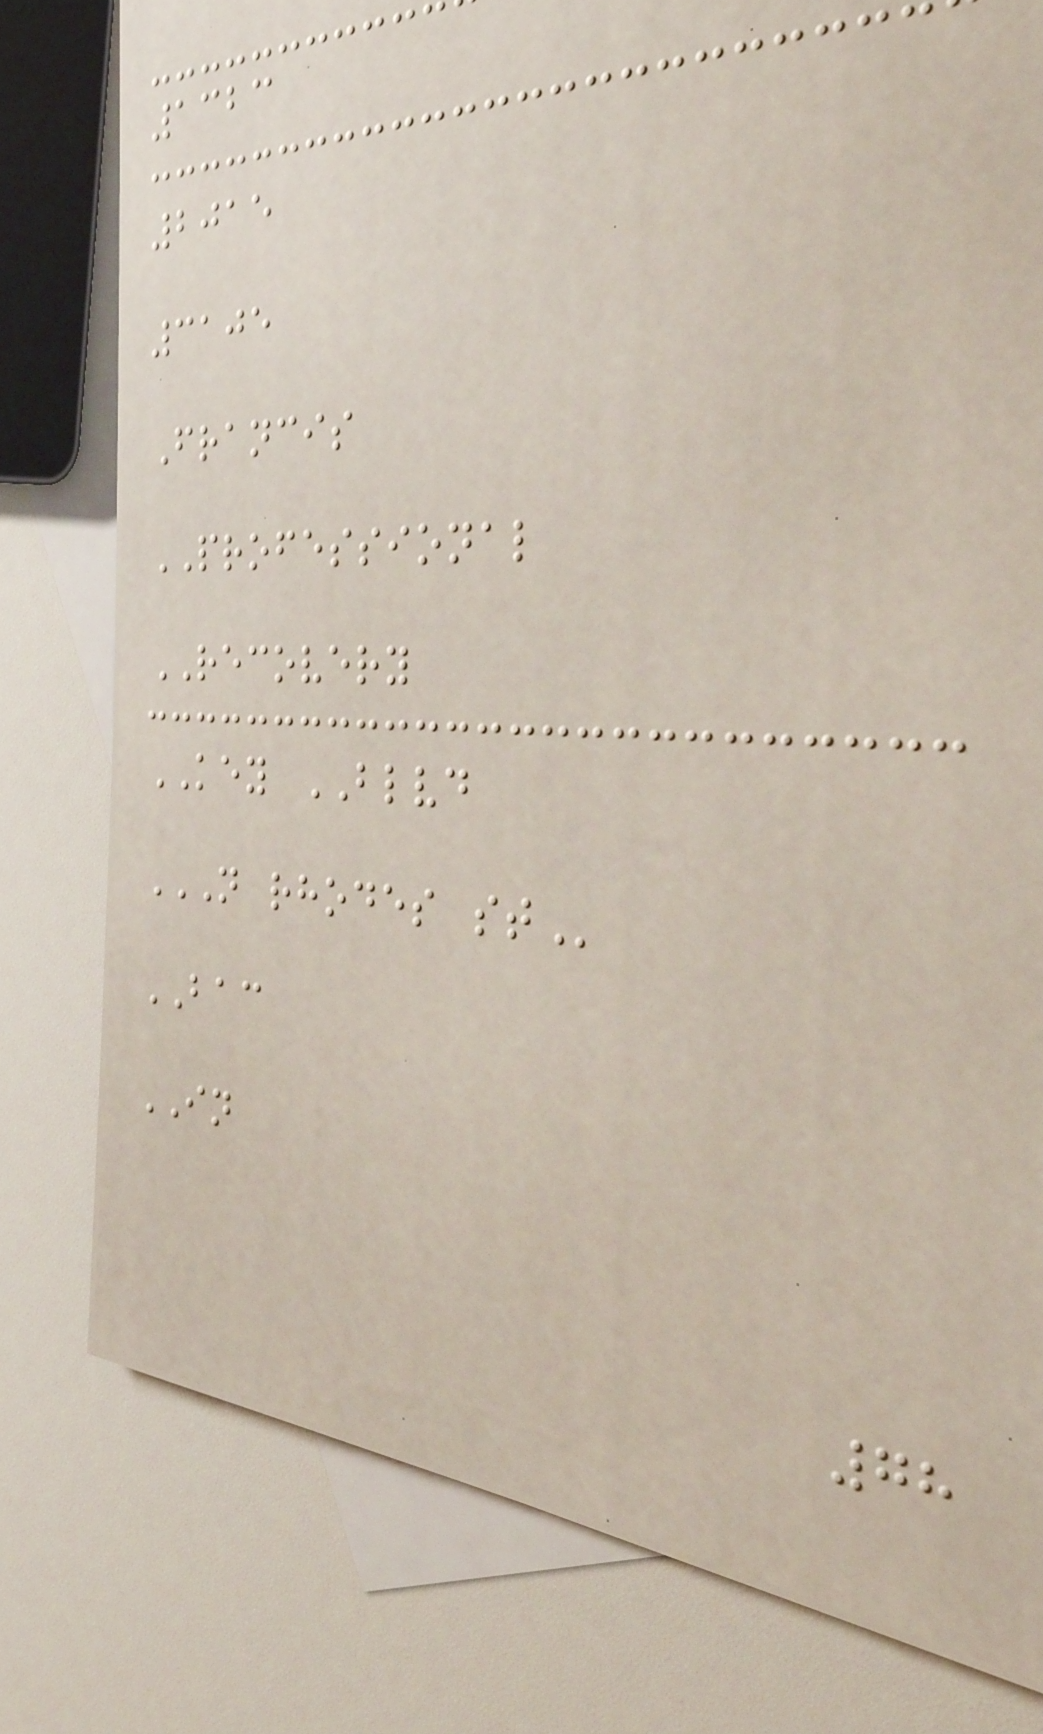1323
2015
3105
Francis
PROFESSIONAL
RECOVERY
KEY BLVD
N RHODES ST
BAC
IN
78
